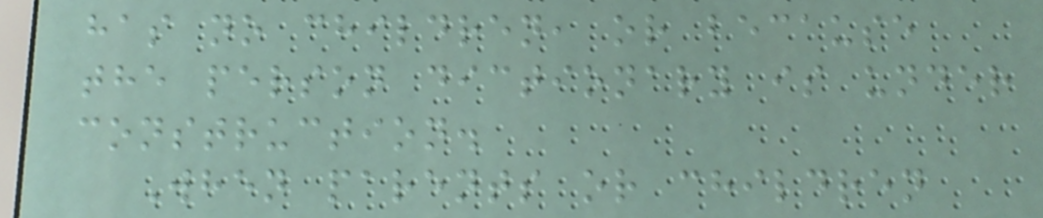has no children, or because
the person dictionary is under
construction.
When parents or children
